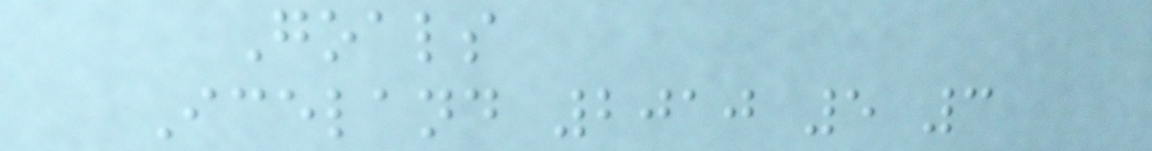Goals
Iceland 2010 5 3
